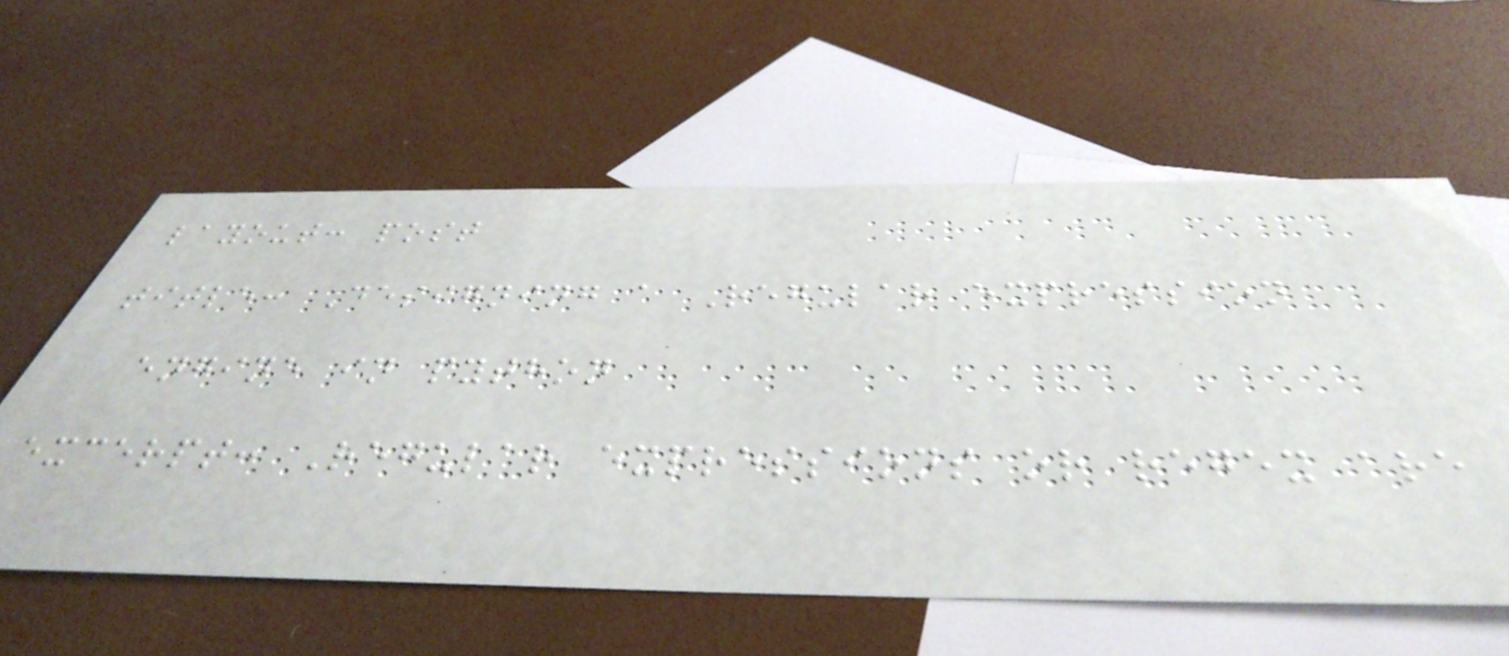layout: post
title: Designing a Regular expression
engine in python
excerpt: Regular expressions or regex are
